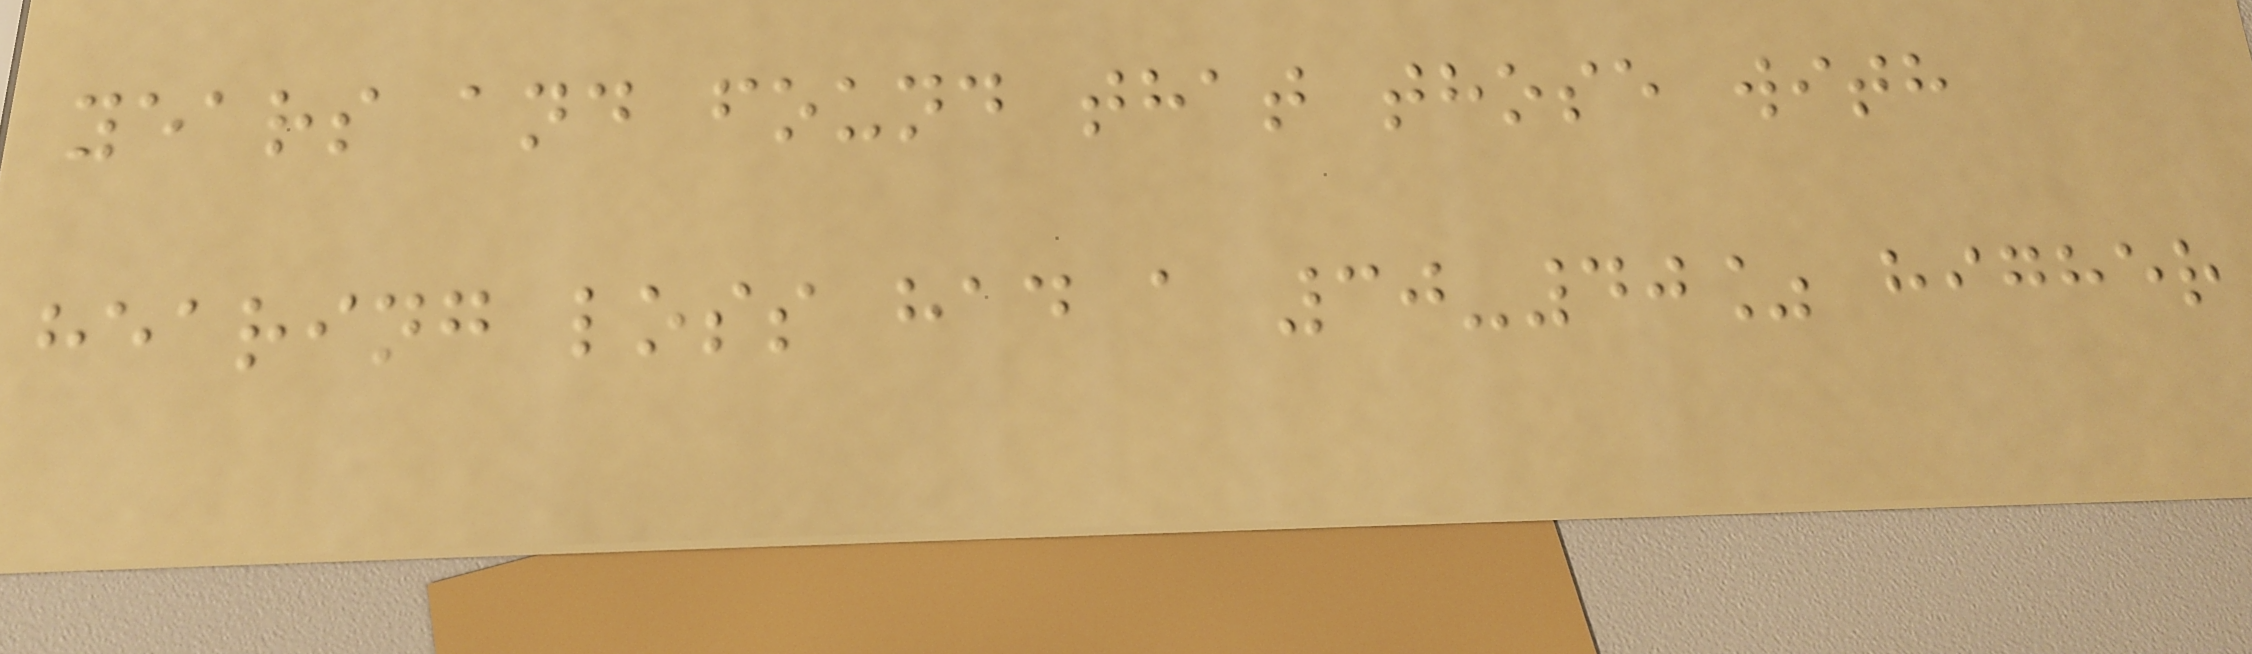years and found that those with
hearing loss had a 30-40% higher
